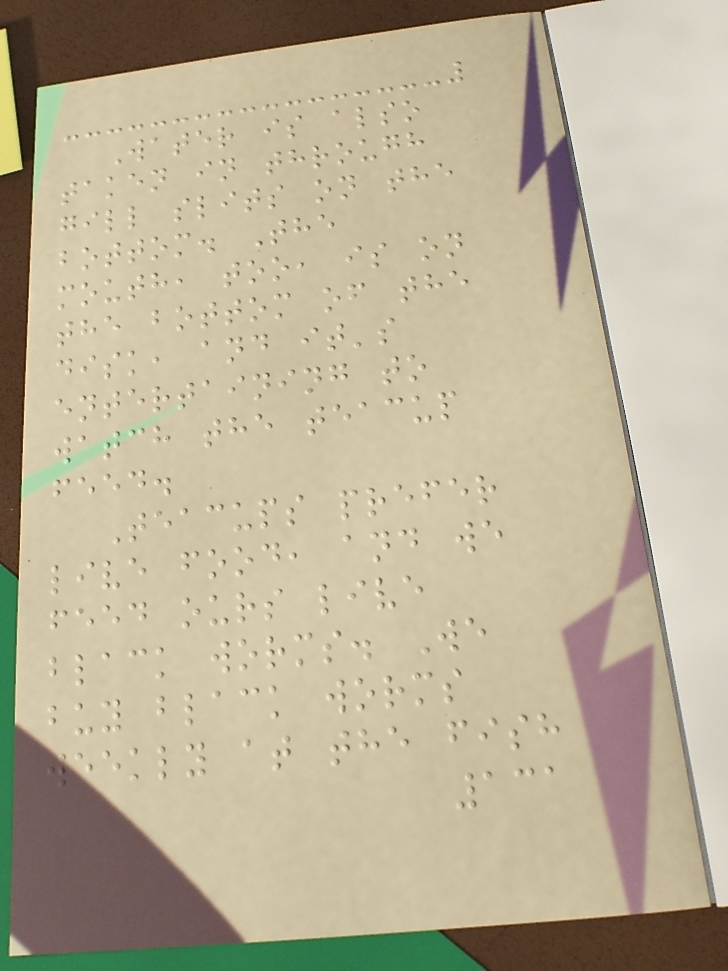Water is also
taken in through
gill slits on the
bottom. The
mouth, too, is on
the bottom of the
disk, and it's
entertaining to
watch the teacup
feed.
Teacups prefer
live food, and we
feed ours live
black worms. We
buy black worms
weekly at the fish
131
